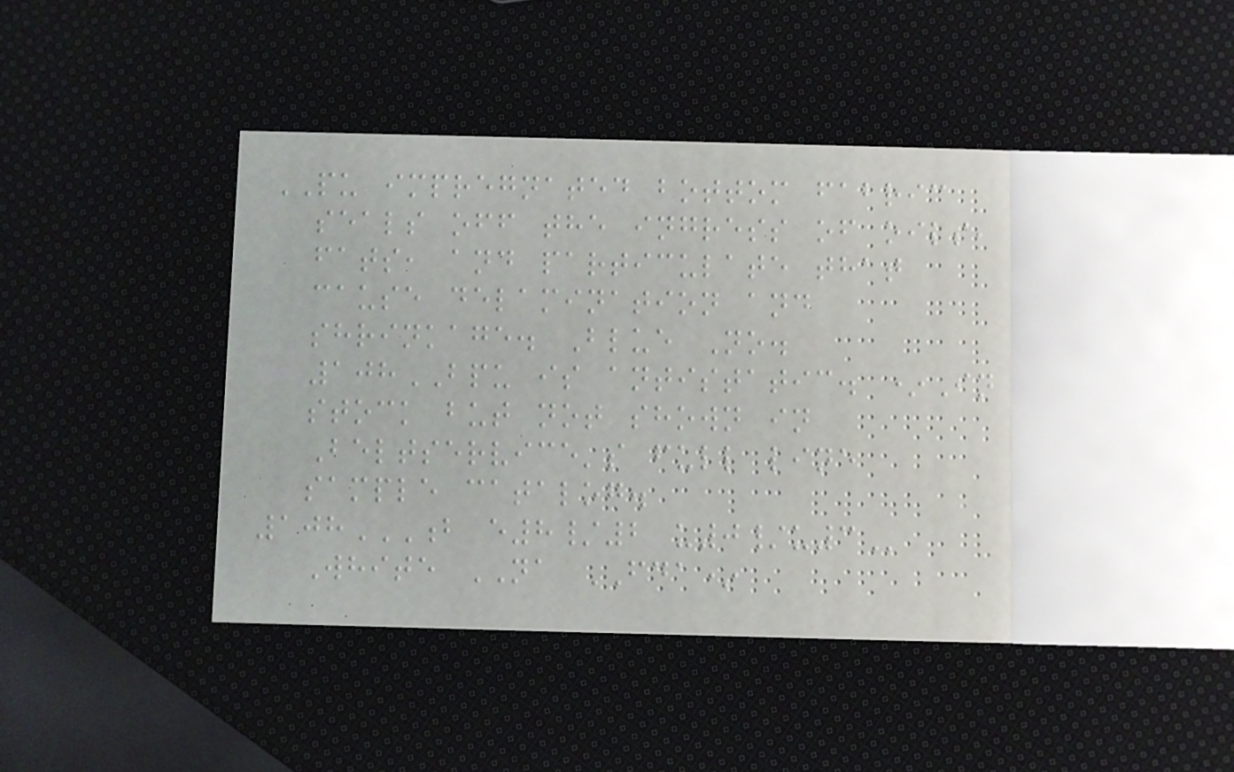PU impregnated bottom fabric
seals off the ingress of oils,
fats, and particulate that
cause delamination and
shrinkage. Blue No.
108BPU is antistatic. *In
stock but not shown in
Beltservice's full line
sample catalog.
108B E8/2 U0/U3
White NA FDA*
